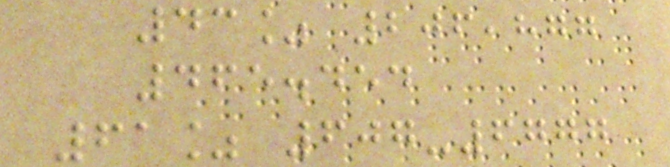43% 206,877
465.454
61% 607-6777
